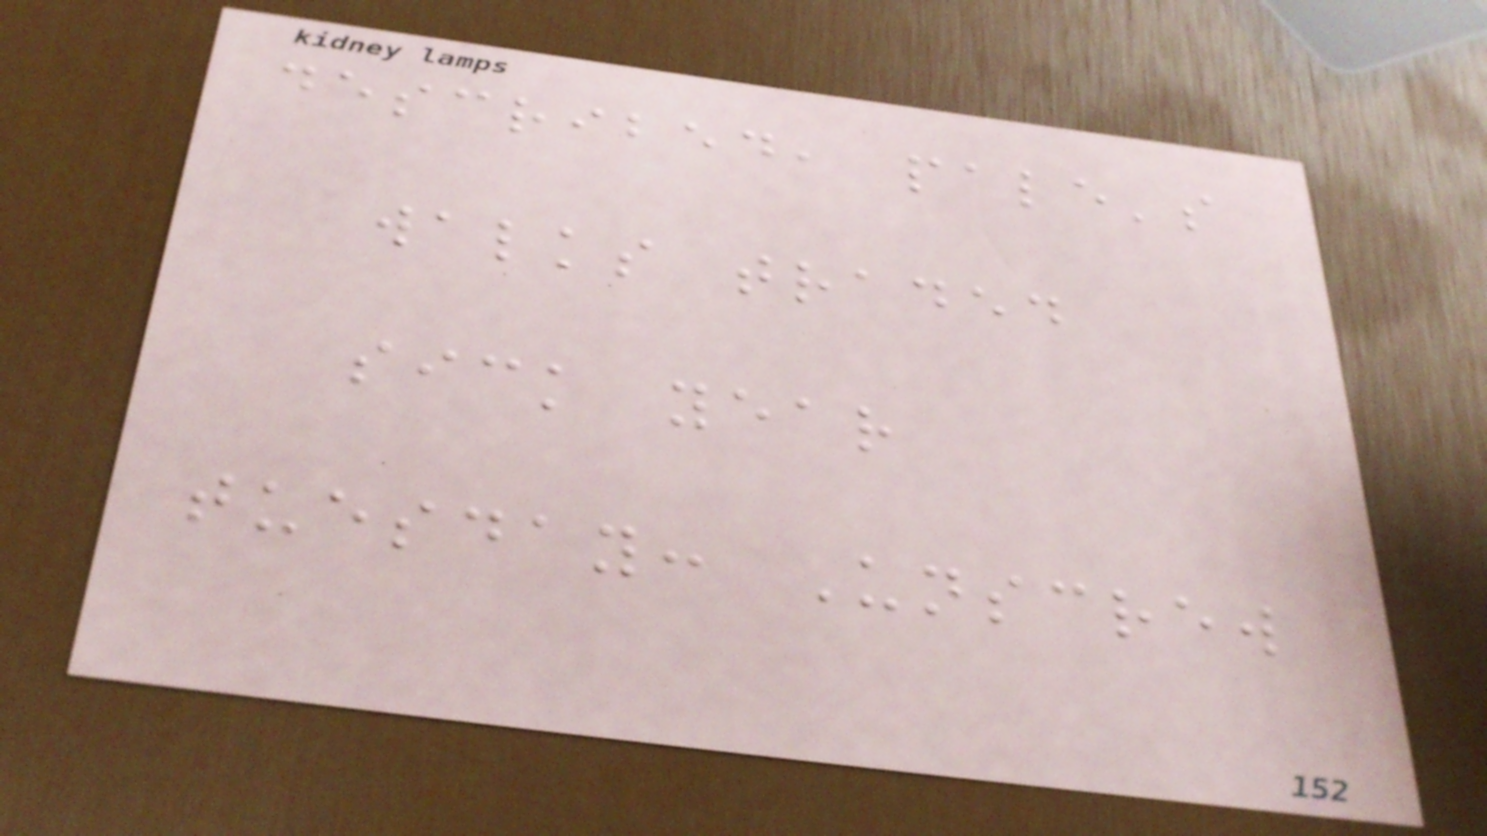described, pale's
walks traded
sick year
tuesday: Unscrew
